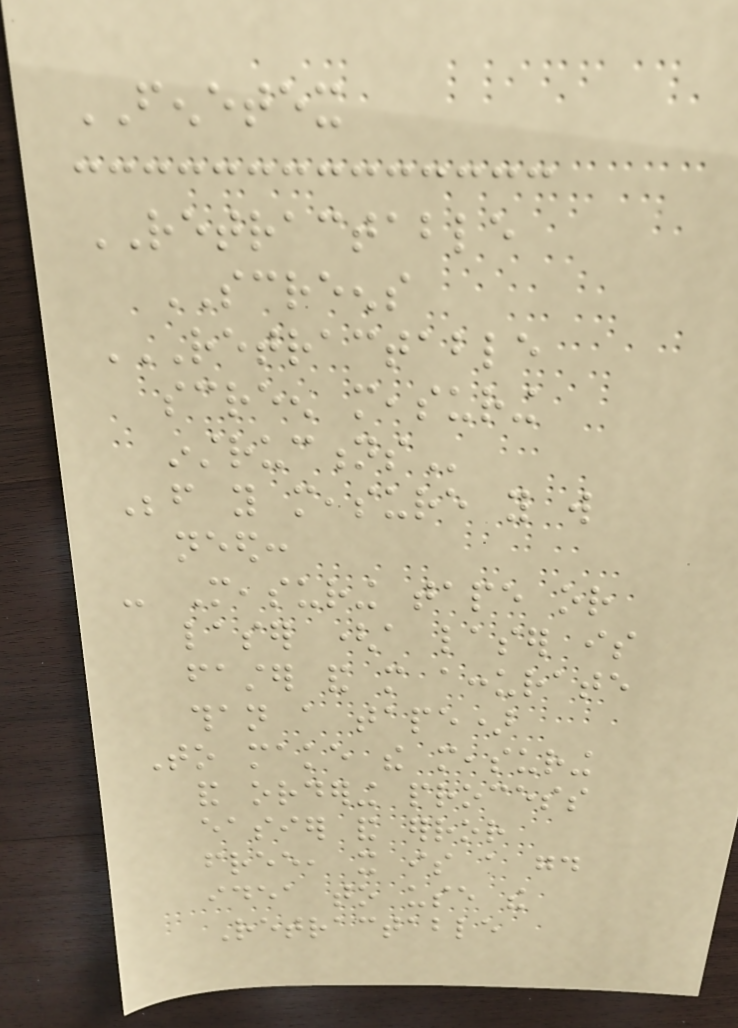FENETEX
RETRACTABLE
SCREENS
RETRACTABLE
SCREEN MEASURING
INSTRUCTIONS
Before you measure you will
need:
- Measuring tape or
laser (a laser is
faster and more accurate
than a tape)
To make the measuring
and ordering process
easier and error
free, it is a good
idea to use the
Retractable
